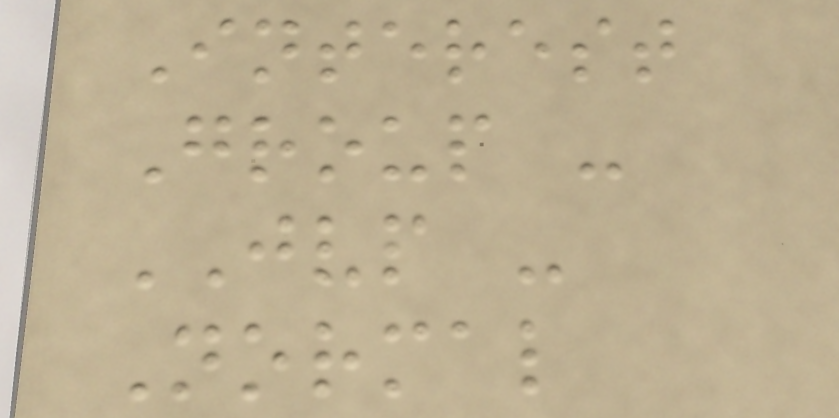Interest
Group -
JVP -
Normal
